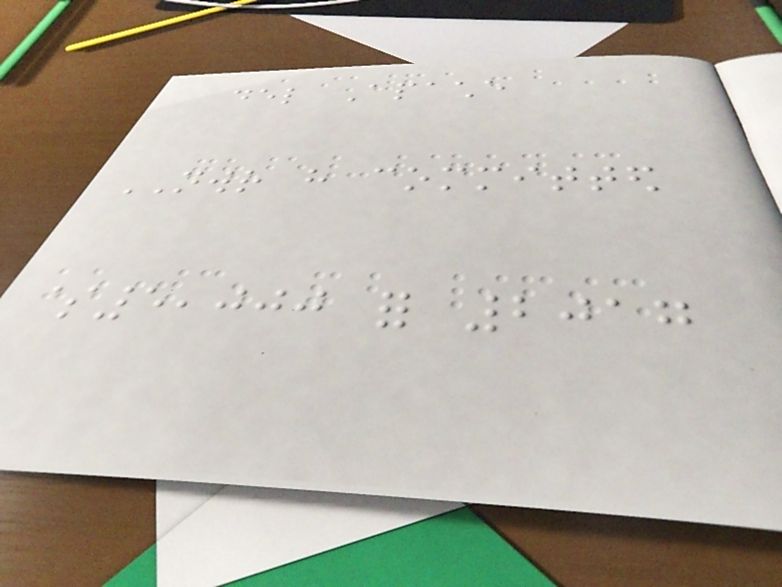del Apache
NWR have committed
$5,000 for 2017
